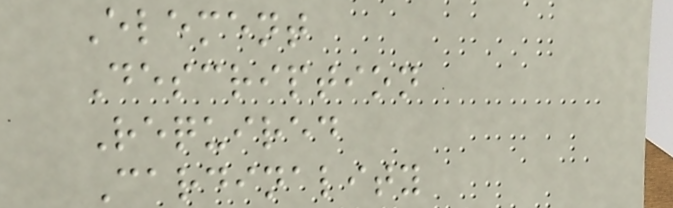Element
Description
Required
Cardinality
